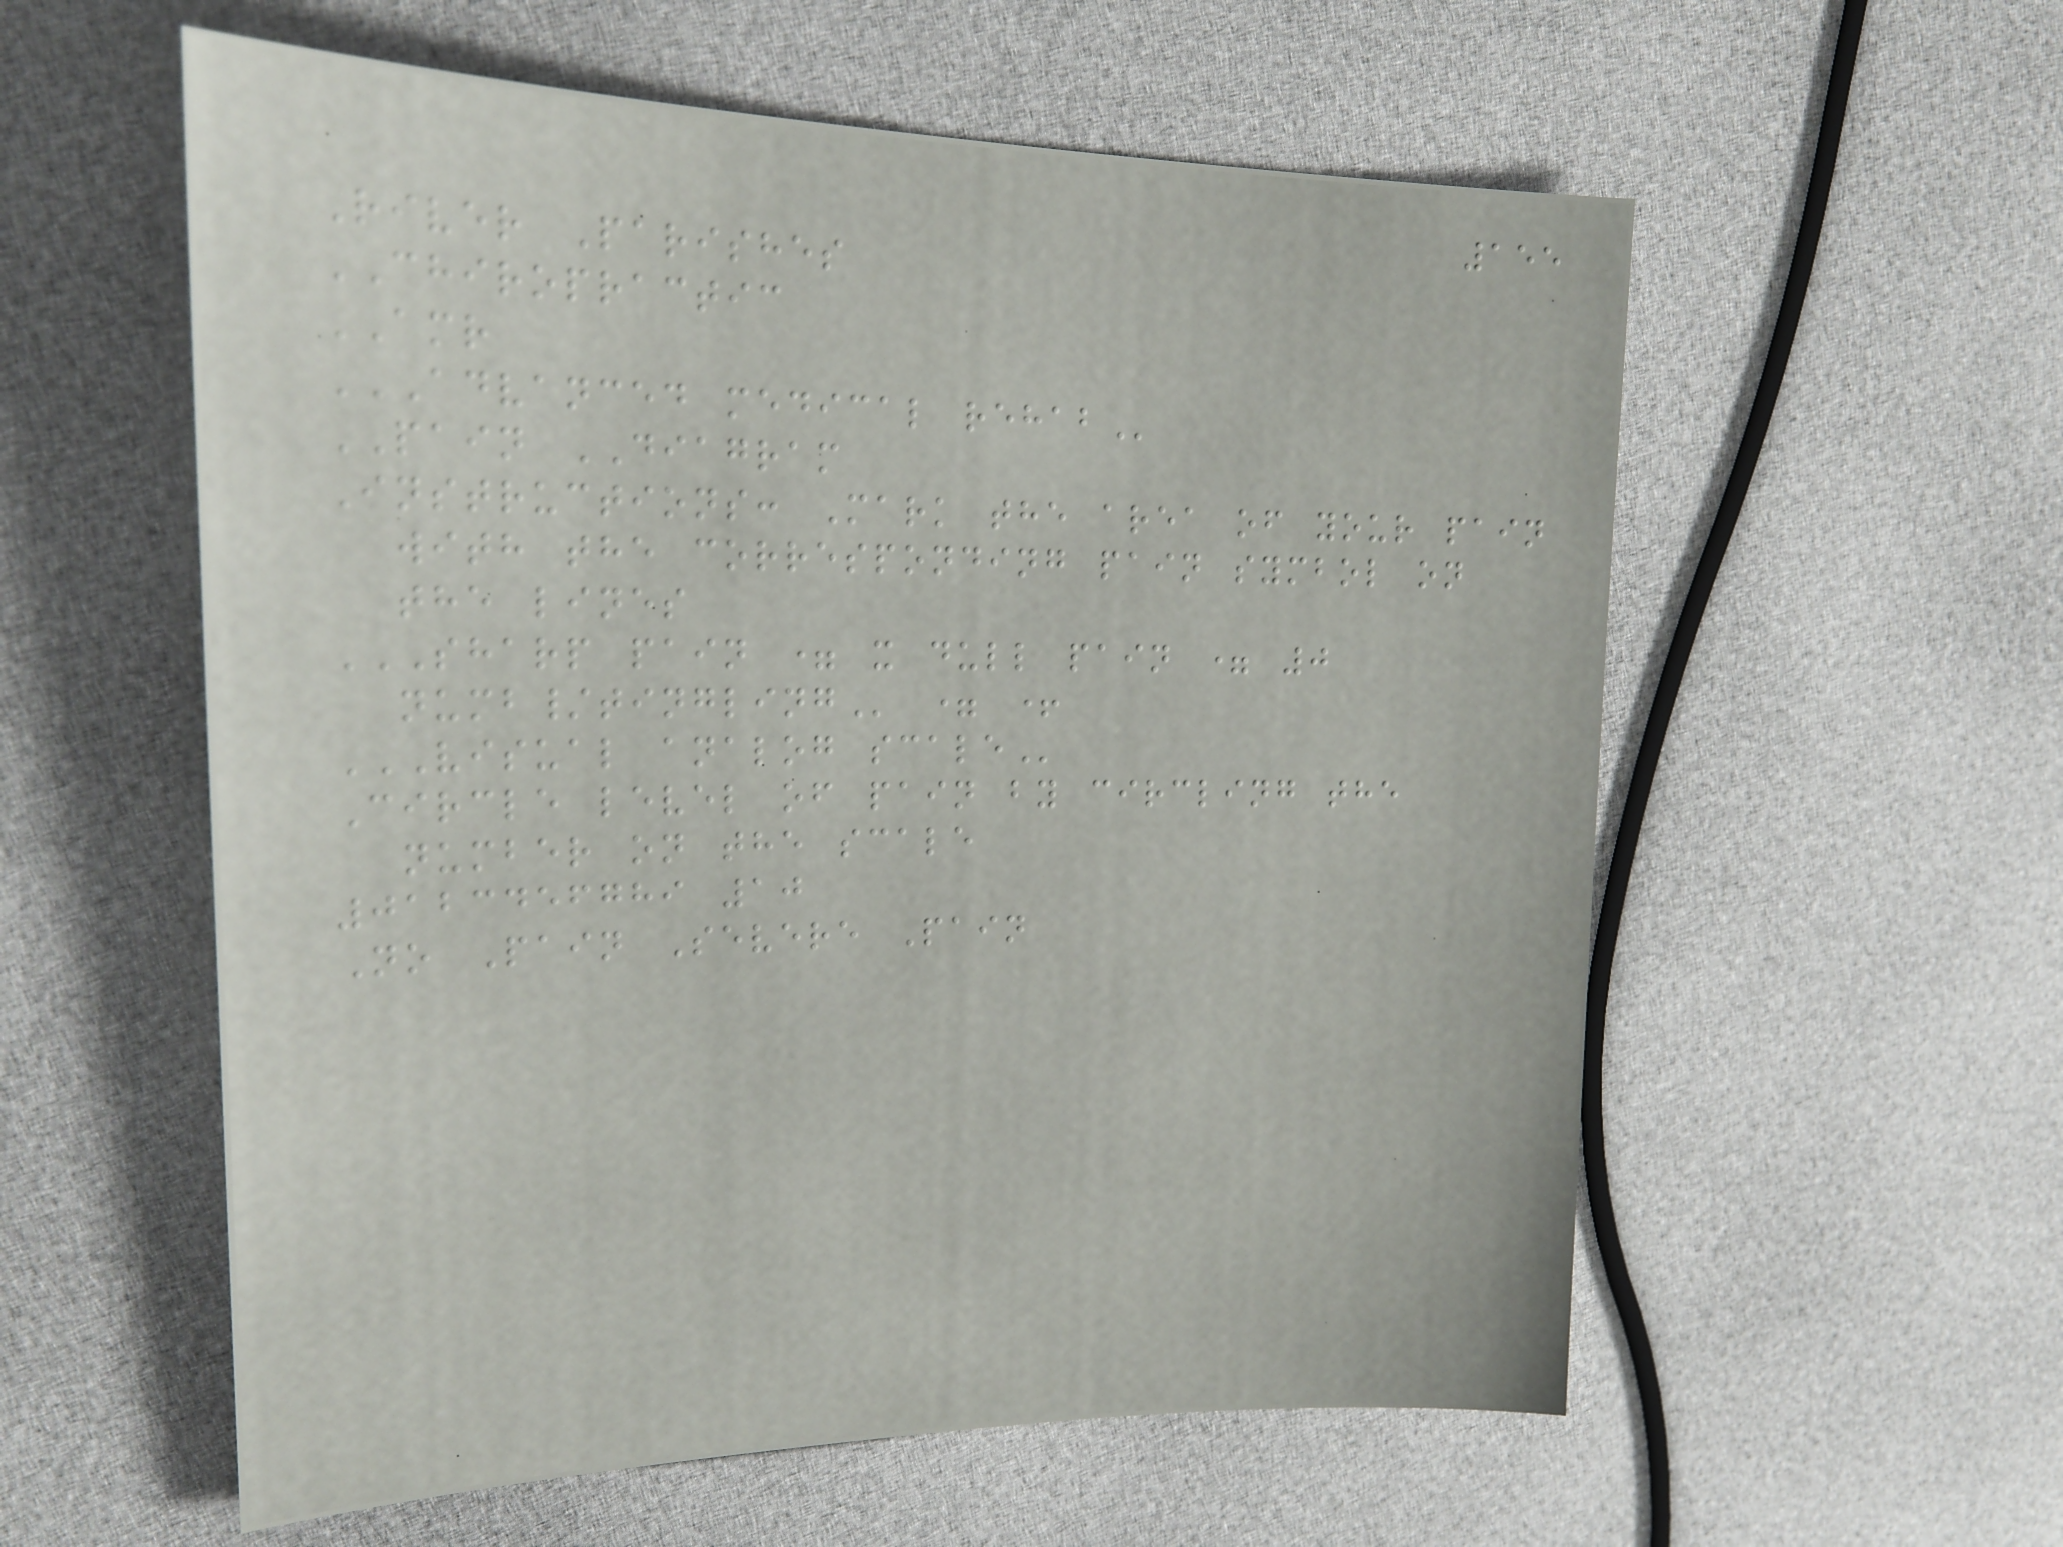155
River Parishes
CHIROPRACTIC
AMR
ADVANCED MEDICAL REHAB
PAIN DIAGRAM
Instructions: Mark the area of your pain
with the corresponding pain symbol on
the lines
SHARP PAIN = X DULL PAIN = 0
NUMB/TINGLING = +
VISUAL ANALOG SCALE
Circle level of pain by circling the
number on the scale
0123456789 10
No Pain Severe Pain
